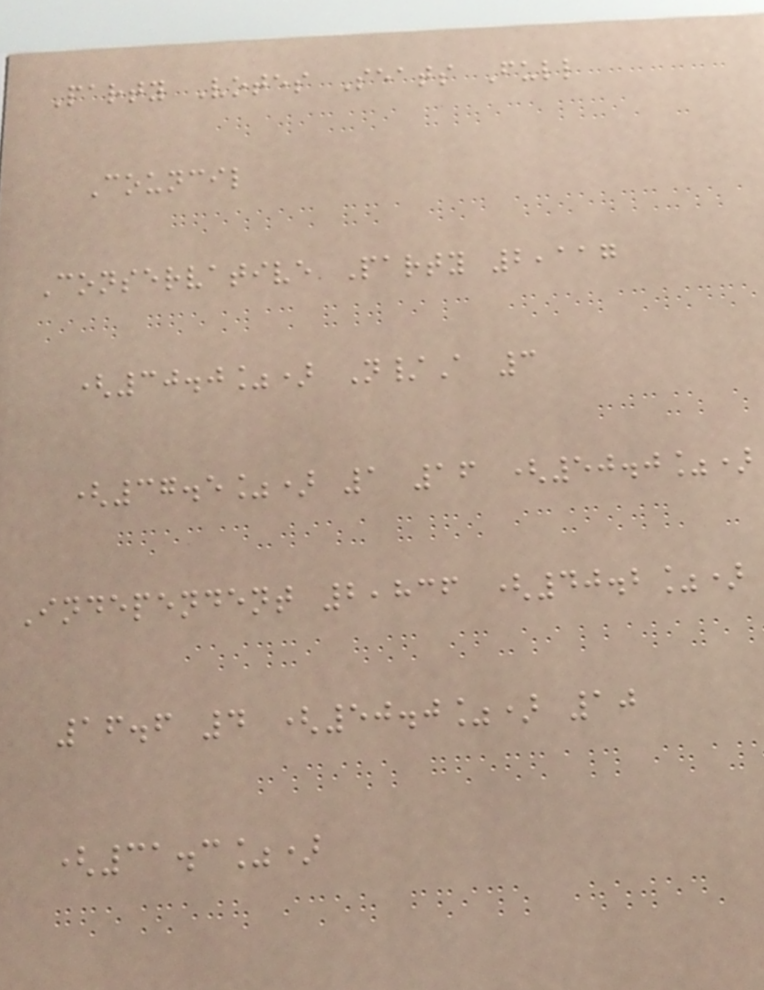Party Votes Seats Full
Council
Conservative Party 2,117
(30.0%) N/A 3
(37.5%) 1 16 (50.0%)
Independent 2,836 (40.2%)
16.6 4 (50.0%) 10
(31.3%)
